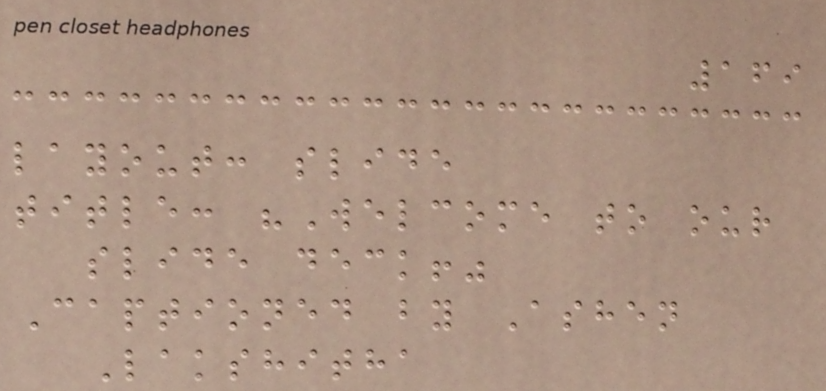169
layout: slide
title: "Welcome to our
slide deck!"
Captioned by Ashen
Lakshitha
